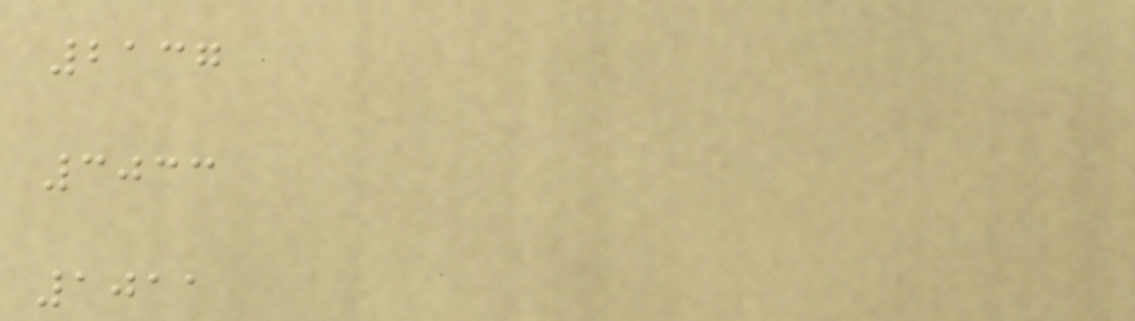2137
3033
1011
